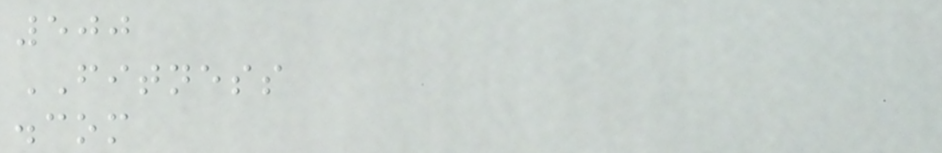500
FITNESS
.com
